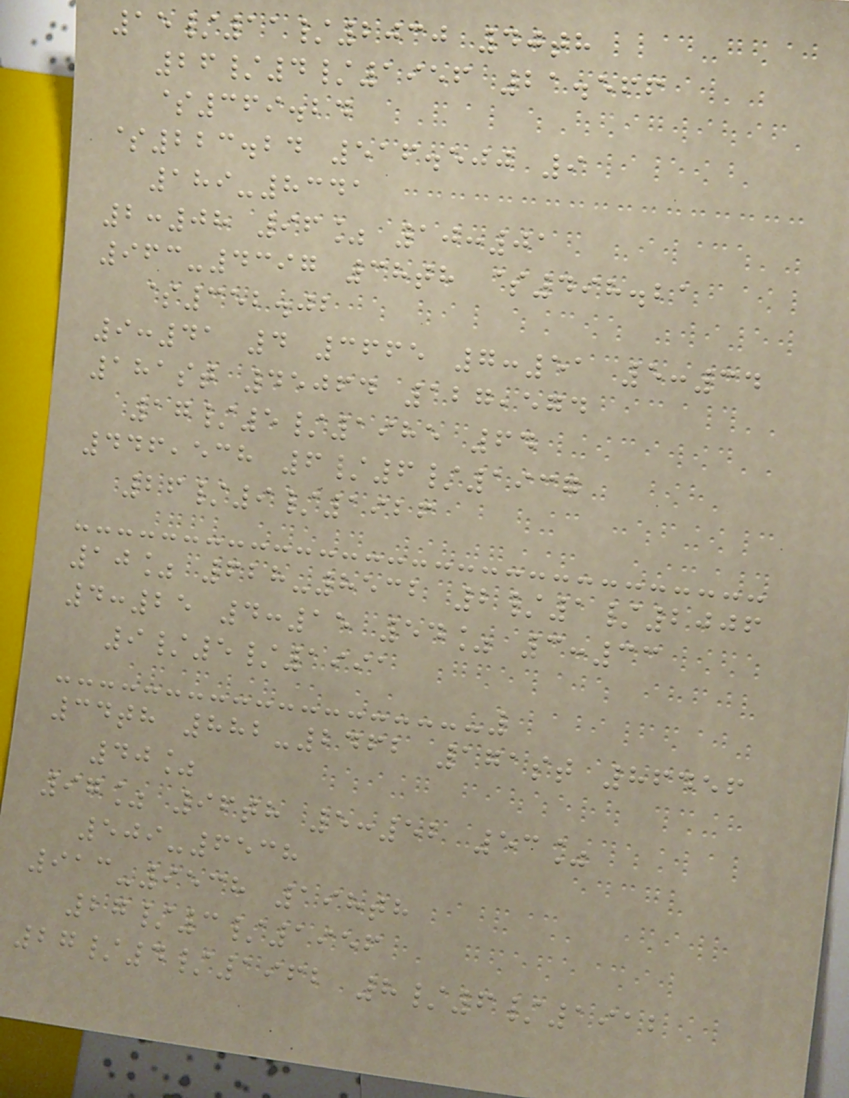15/11/2030 40th
26/4/1956 21.566
$369.24
$223.24 516.500 9
189-8341
2:08 96% 10:01
963-4397 38th $498.21
$352.02
9:41 4 3665 7:51 5:34
181st 45064 127,574
17/5/1985 64
446,538 6/6/1937
26/9/1926
10% 628-8532 2/1/2006
4:25 4:15 54% 3:33
9/5/1991
34th 882-2462 171st 86456
40%
97% 96th 5:52 53%
509-6538
913-9538 198th
27/3/1956
27/4/1962 8/6/1912
